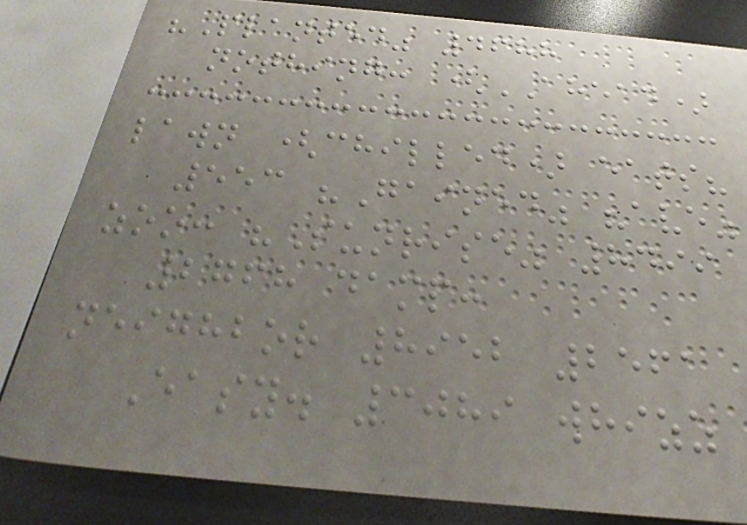"Planted" 4688
nothing: (AHEAD)
lawn (chilled) eats?
553 "Gained" "ave"
zoo: "Sunrise" 8499
2768 damp:
neighbor 8952 2561
Easy. 3089 whizz
